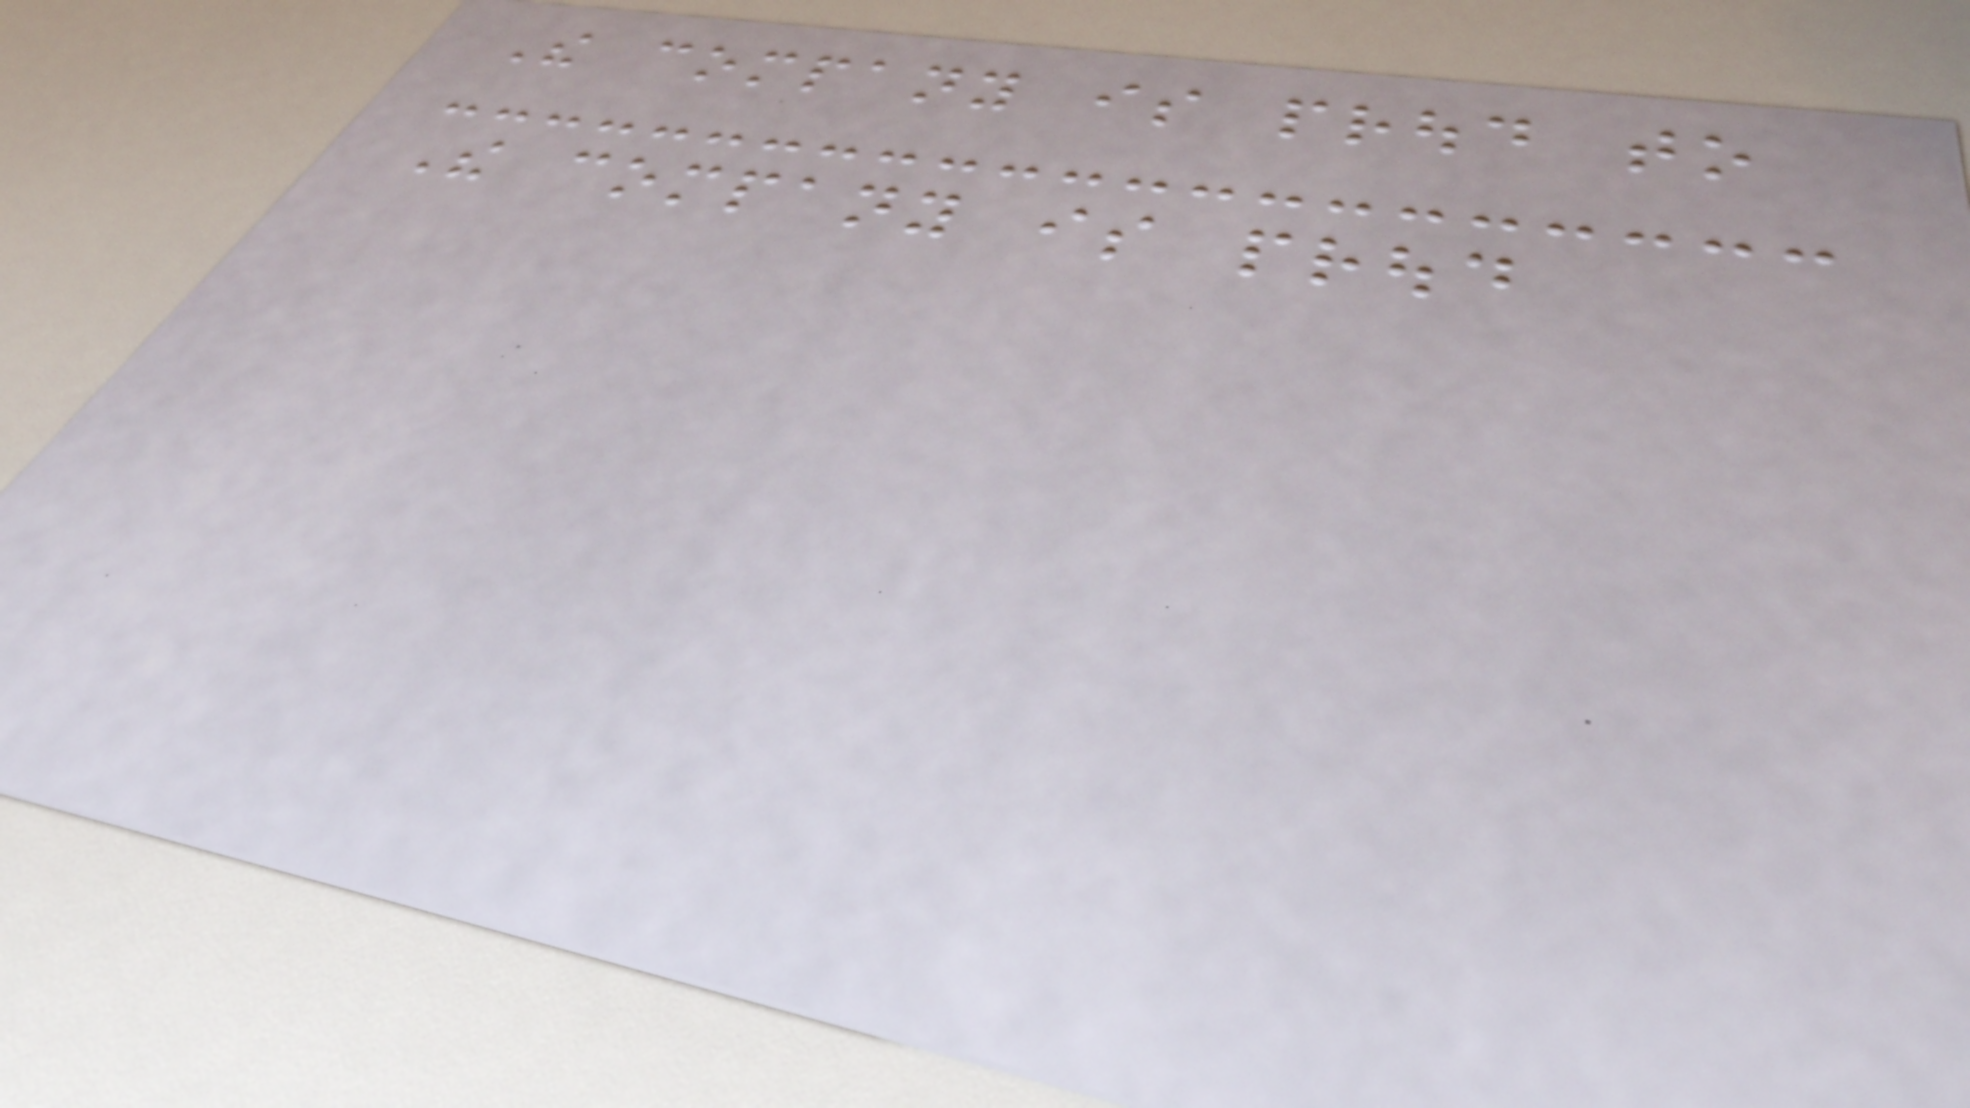The company is proud to
The company is proud
